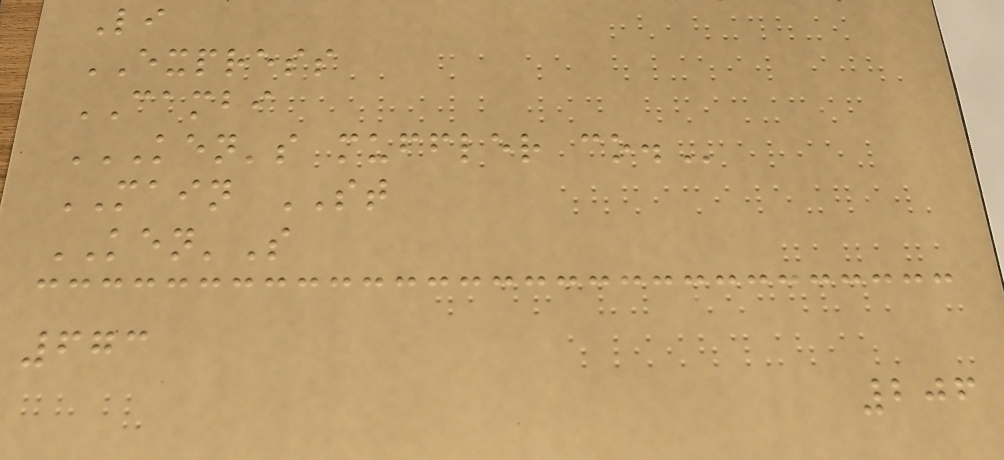Li
EXPRESS
CAMBI
KEN'S MUFFLER CO.
MAIN ST
KEN'S
673
206
